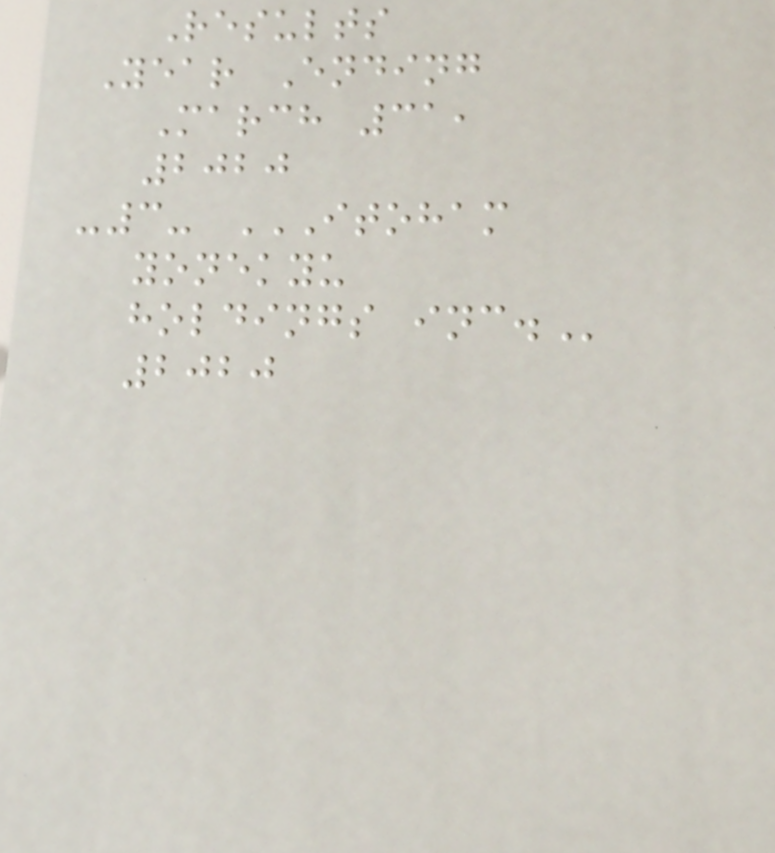Results
Year Ending
March 31,
2020
-3- ITOHAM
YONEKYU
HOLDINGS INC.
2020
